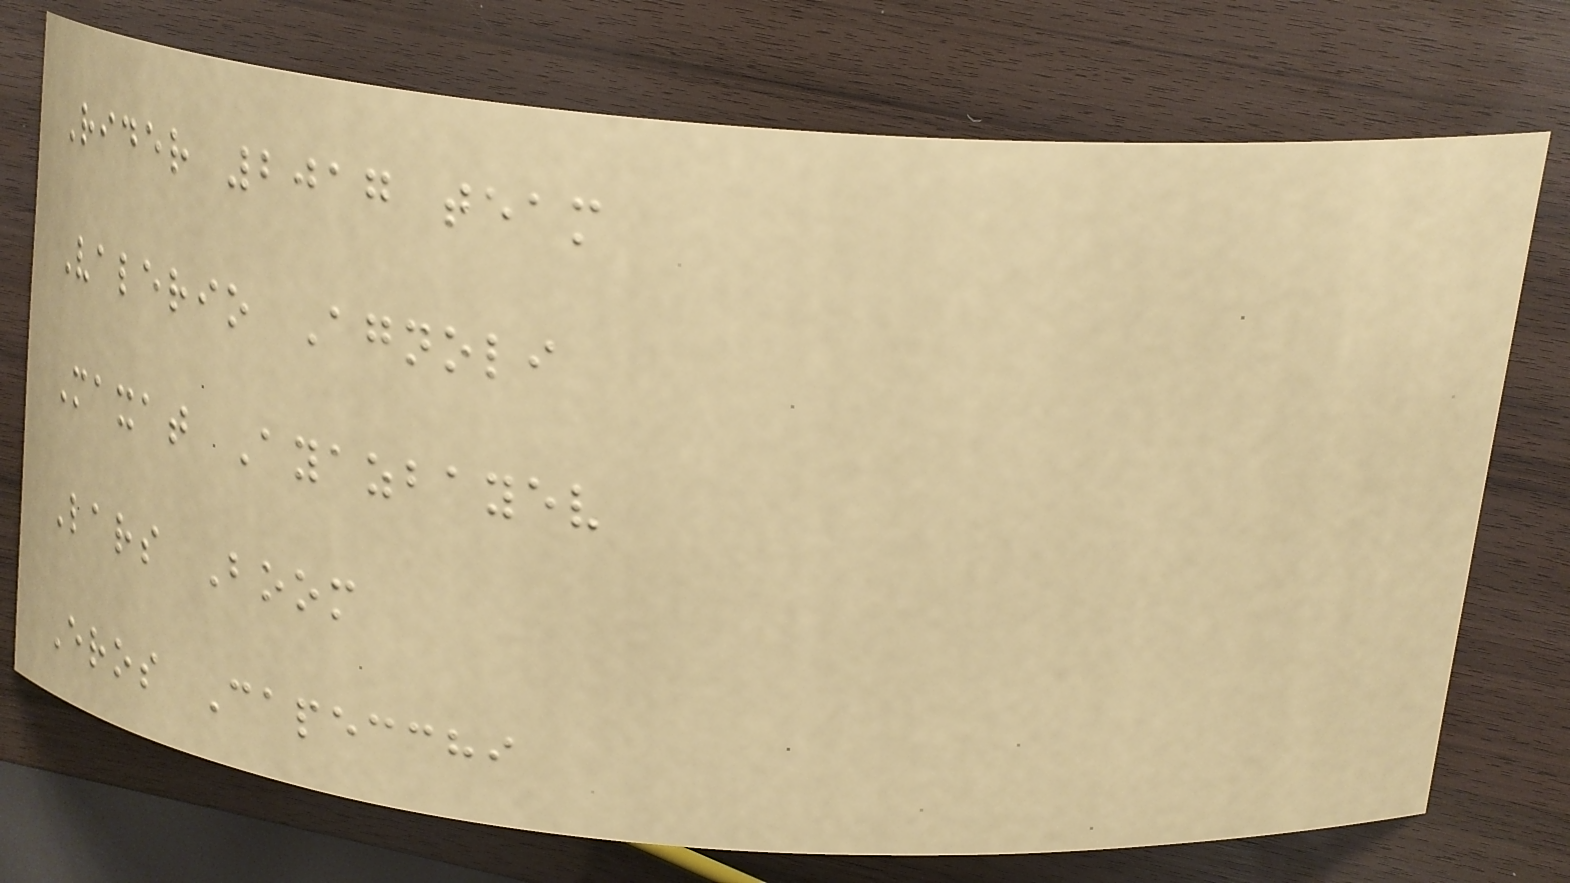Rider 2017 team
Valerio Agnoli
Maxat Ayazbayev
Lars Boom
Eros Capecchi
